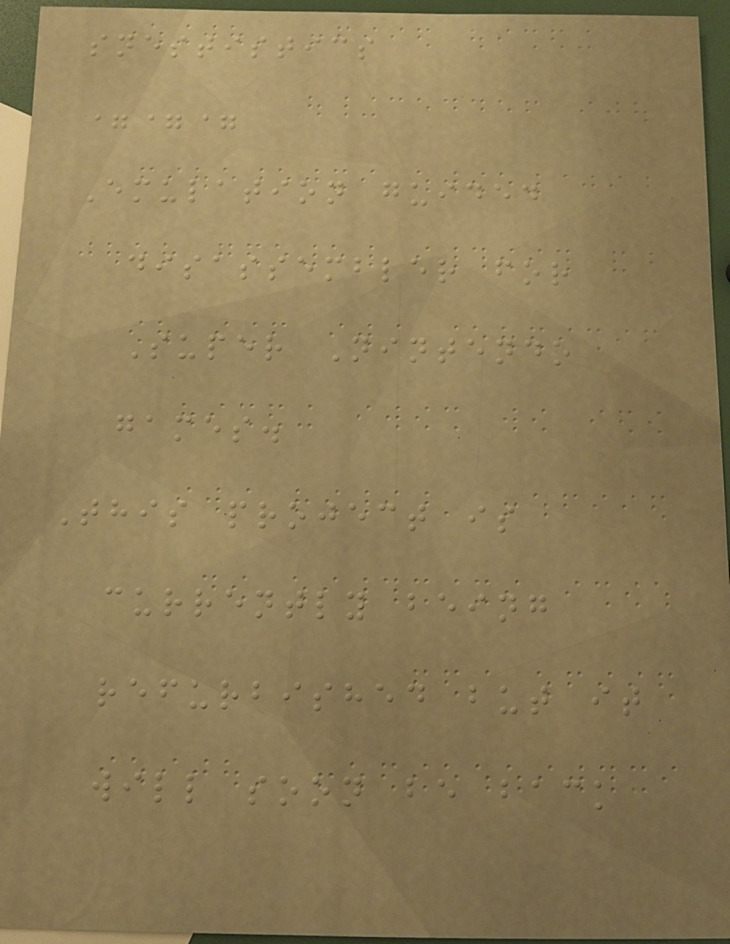snestistics
===
Emulation guided
disassembler for
Super Nintendo
games.
This project is
currently being
refurbished but it
will soon be back
